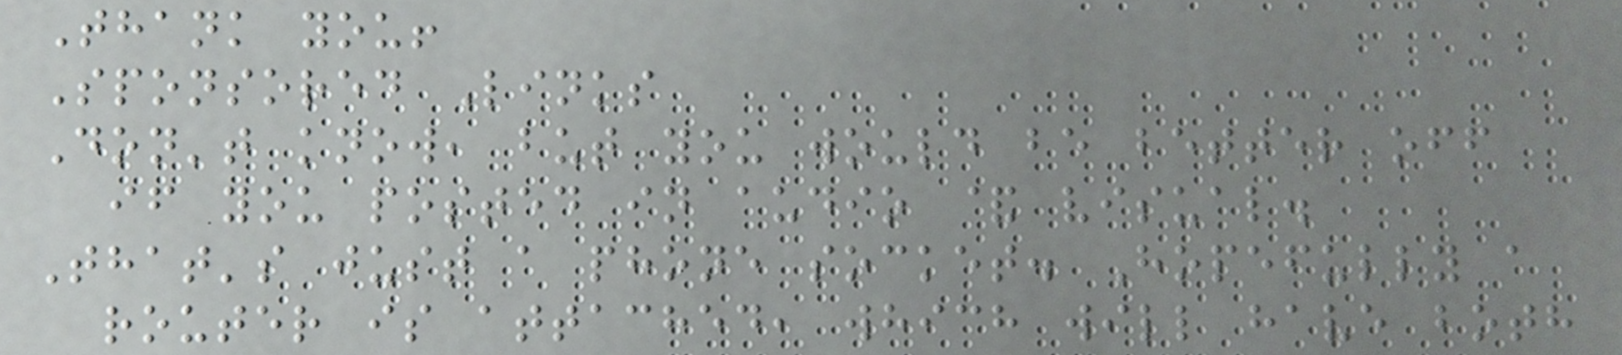Thank you!
Sponsored Links
Don't know, but you would be better off
if you posted in audio & visual.
That's just a phone socket. Hopefully a
router is attached, which will have both
